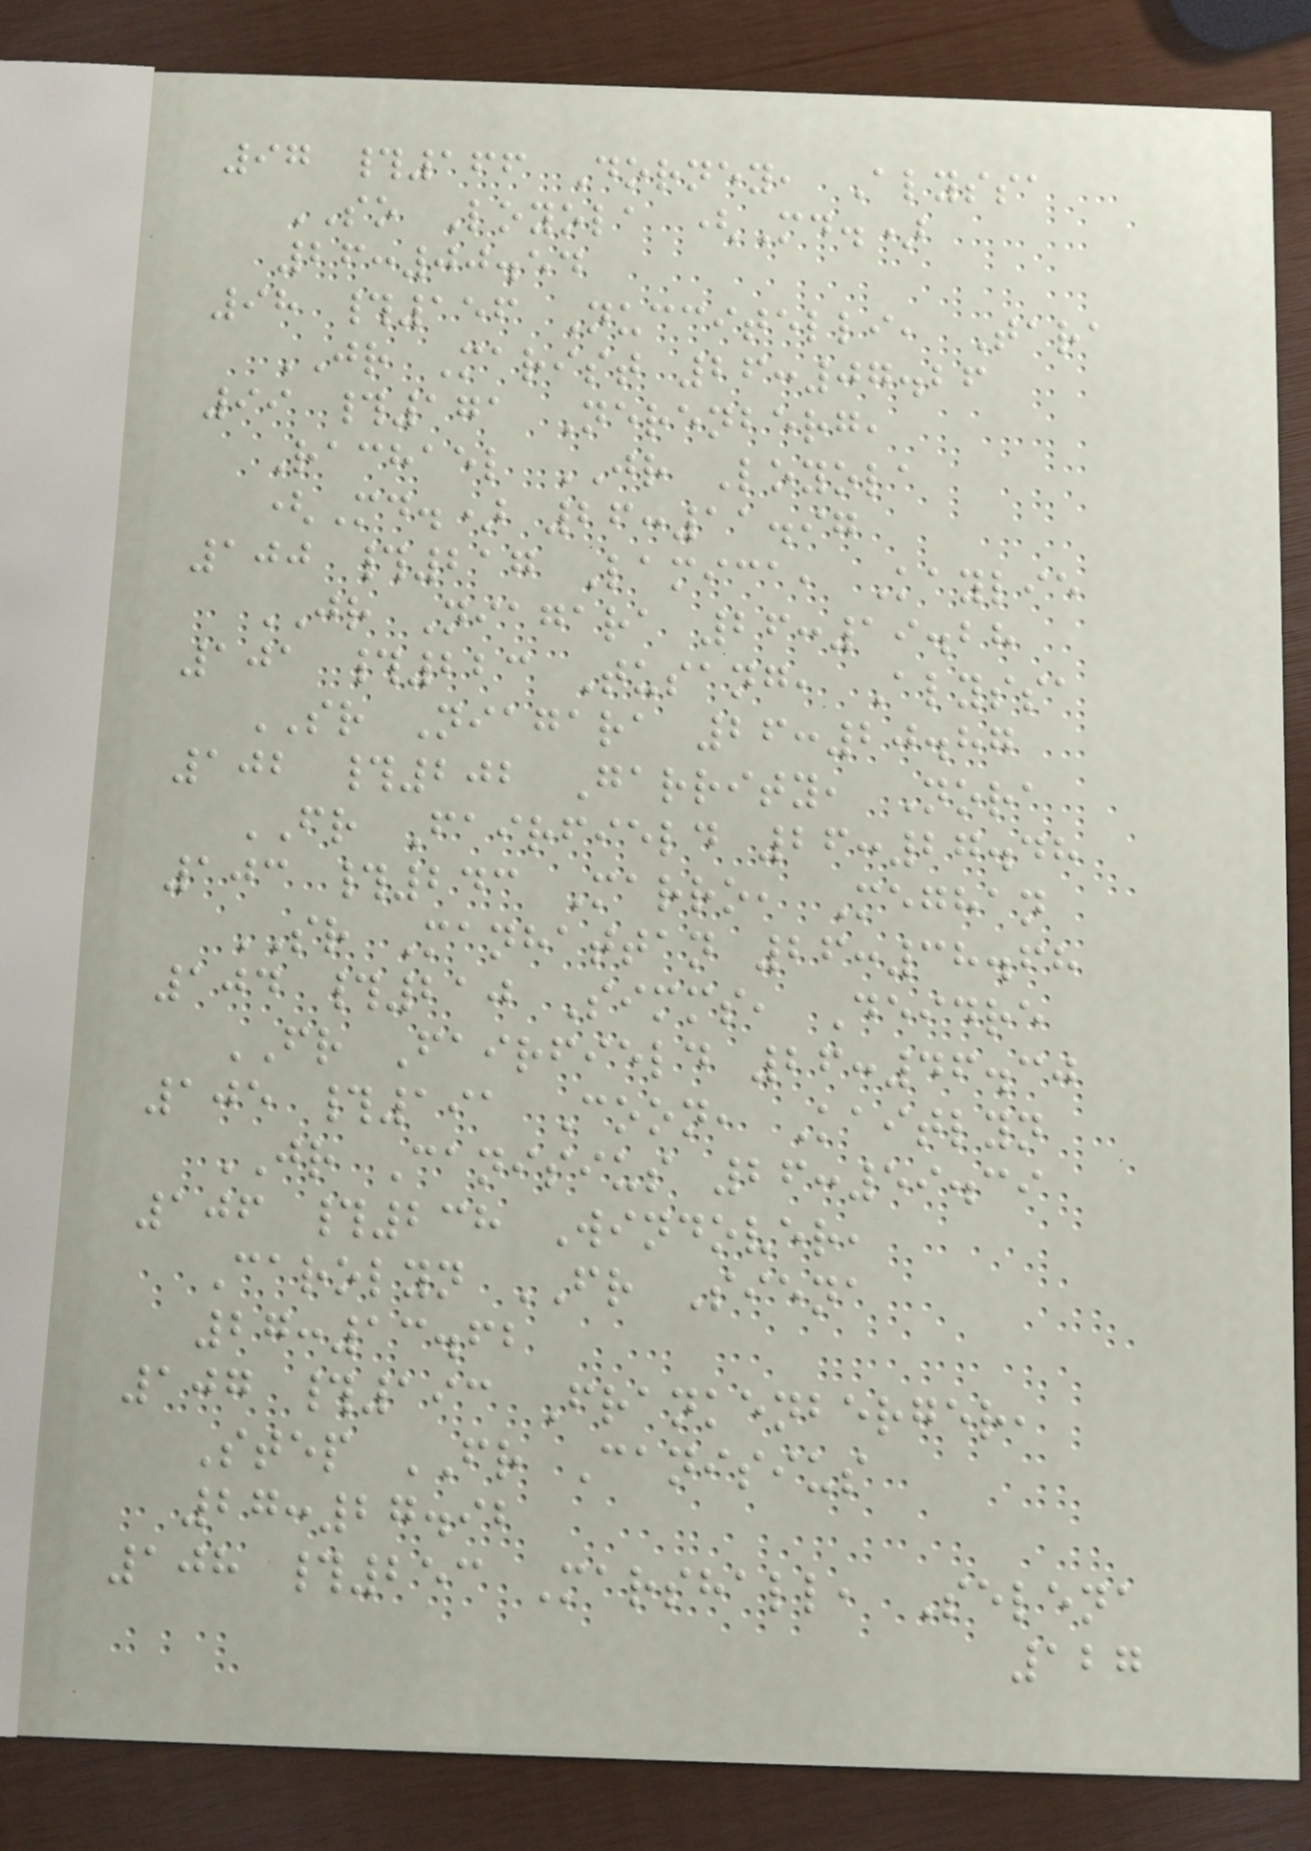97 #166 Dorney, Alyssa
SO Loyola (Md.)
26:00.54
98 #156 Nuccitelli, Tara
JR Marist 26:07.26
99 #171 Nerenberg,
Rachael JR Loyola
(Md.) 26:11.97
100 #217 Lamica, Kaylie
JR Niagara 26:19.28
101 #223 Tusang, Alyssa
SR Niagara 26:20.87
102 #202 Garrity, Nora
FR Fairfield 26:27.48
103 #243 Marro, Meghan
SR Manhattan 26:38.68
104 #210 Simms, Deidre
FR Fairfield 26:46.30
105 #191 Coon, Kaitlyn
JR Canisius 26:59.39
106 #238 Windover,
Carolyn FR Siena
27:13.62
107 #193 Frankenberger,
Step FR Canisius
27:27.92
108 #253 Marshall, Selena
127
